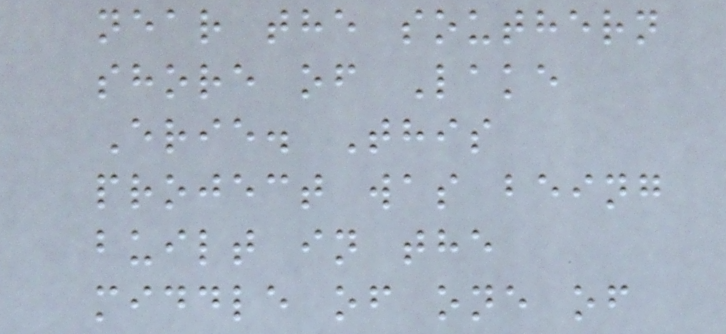near the southern
shore of Lake
Erie. This
project was being
built in the
middle of one of
